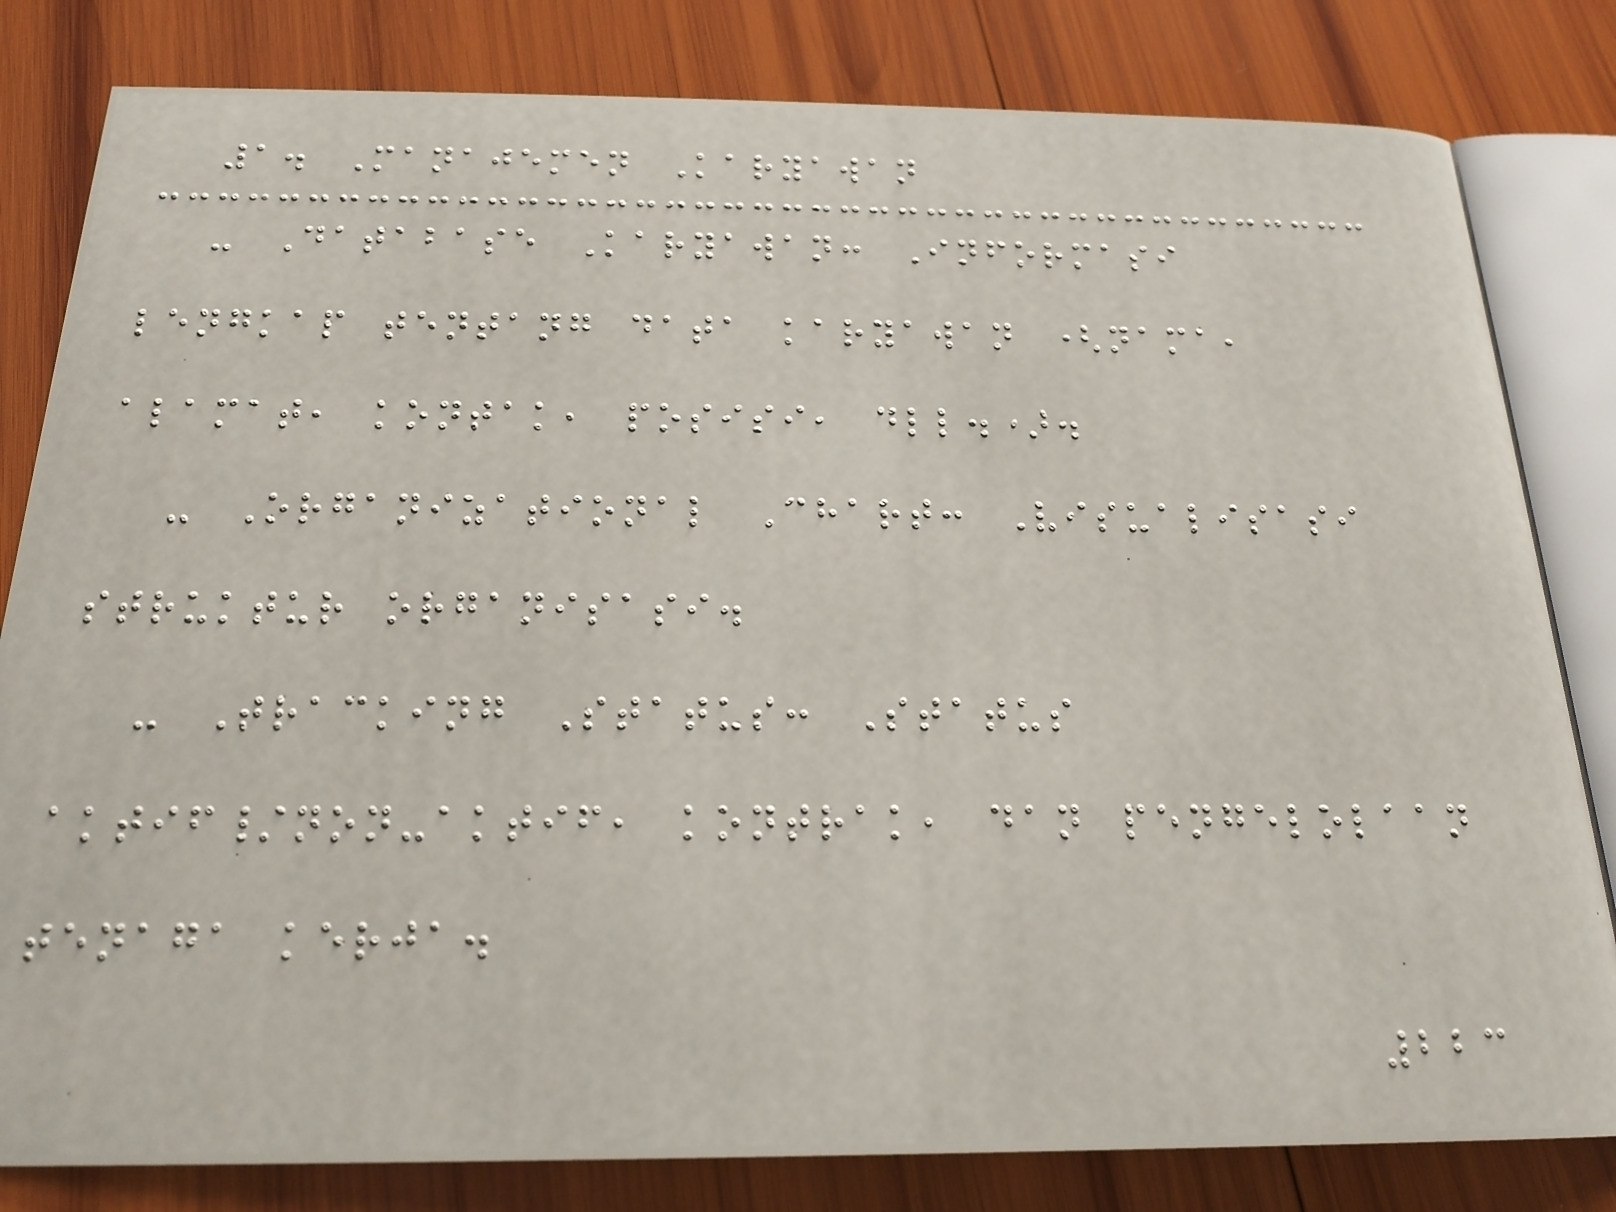1. Manajemen Karyawan
- Database Karyawan: Informasi
lengkap tentang data karyawan (nama,
alamat, kontak, posisi, dll.).
- Organizational Chart: Visualisasi
struktur organisasi.
- Tracking Status: Status
aktif/non-aktif, kontrak, dan pengelolaan
tenaga kerja.
223
